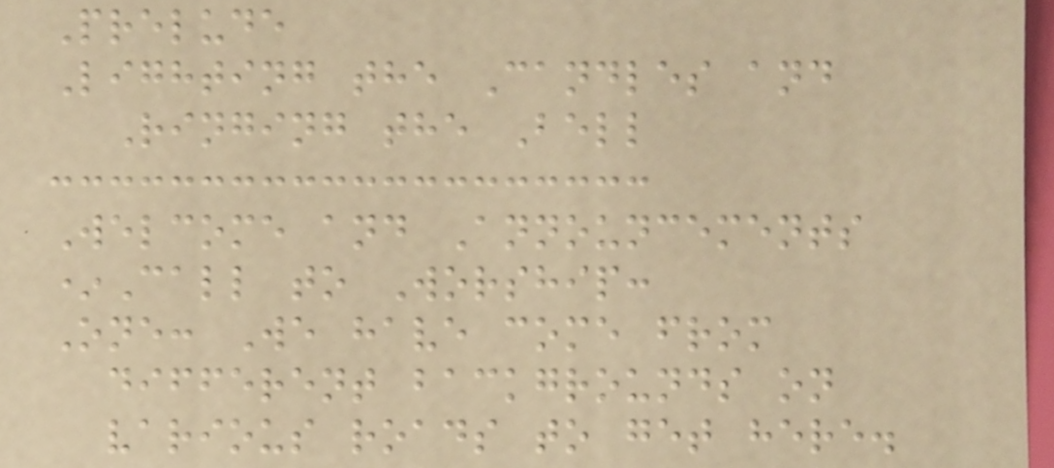Prelude
Lighting the Candles and
Ringing the Bell
Welcome and Announcements
*Call to Worship:
One: We have come from
different backgrounds on
various roads to get here.
